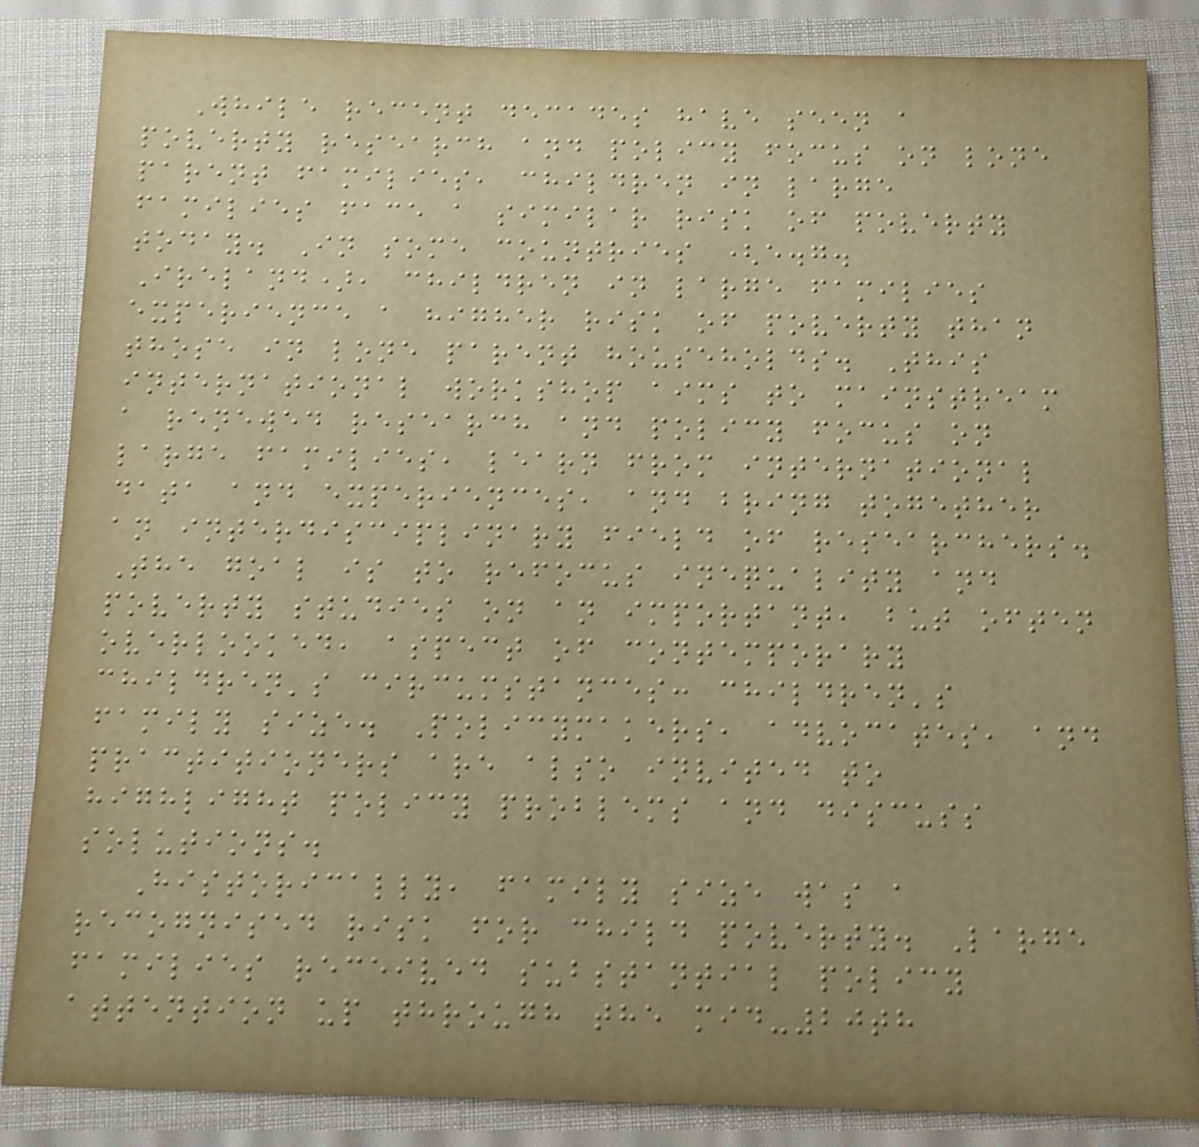While recent decades have seen a
poverty research and policy focus on lone
parent families, children in large
families face a similar risk of poverty
today. In some countries (e.g.
Ireland), children in large families
experience a higher risk of poverty than
those in lone parent households. This
international workshop aims to mainstream
a renewed research and policy focus on
large families, learn from international
data and experiences, and bring together
an interdisciplinary field of researchers.
The goal is to refocus inequality and
poverty studies on an important, but often
overlooked, aspect of contemporary
children's circumstances: children's
family size. Policymakers, advocates, and
practitioners are also invited to
highlight policy problems and discuss
solutions.
Historically, family size was a
recognised risk for child poverty. Large
families received substantial policy
attention up through the mid-20th
